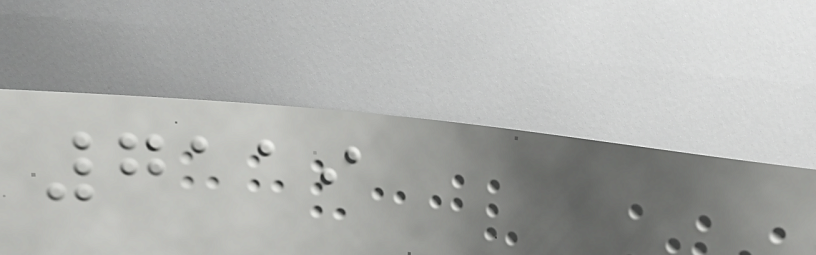7119
